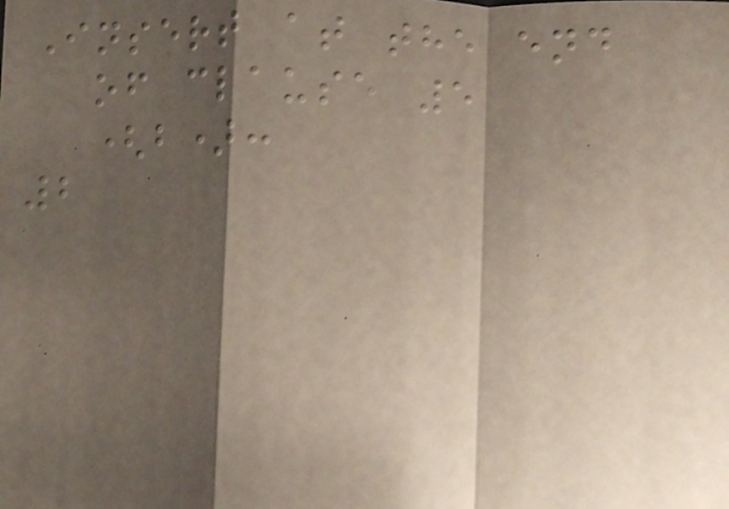Insert at the end
of clause 5
(b):
2
